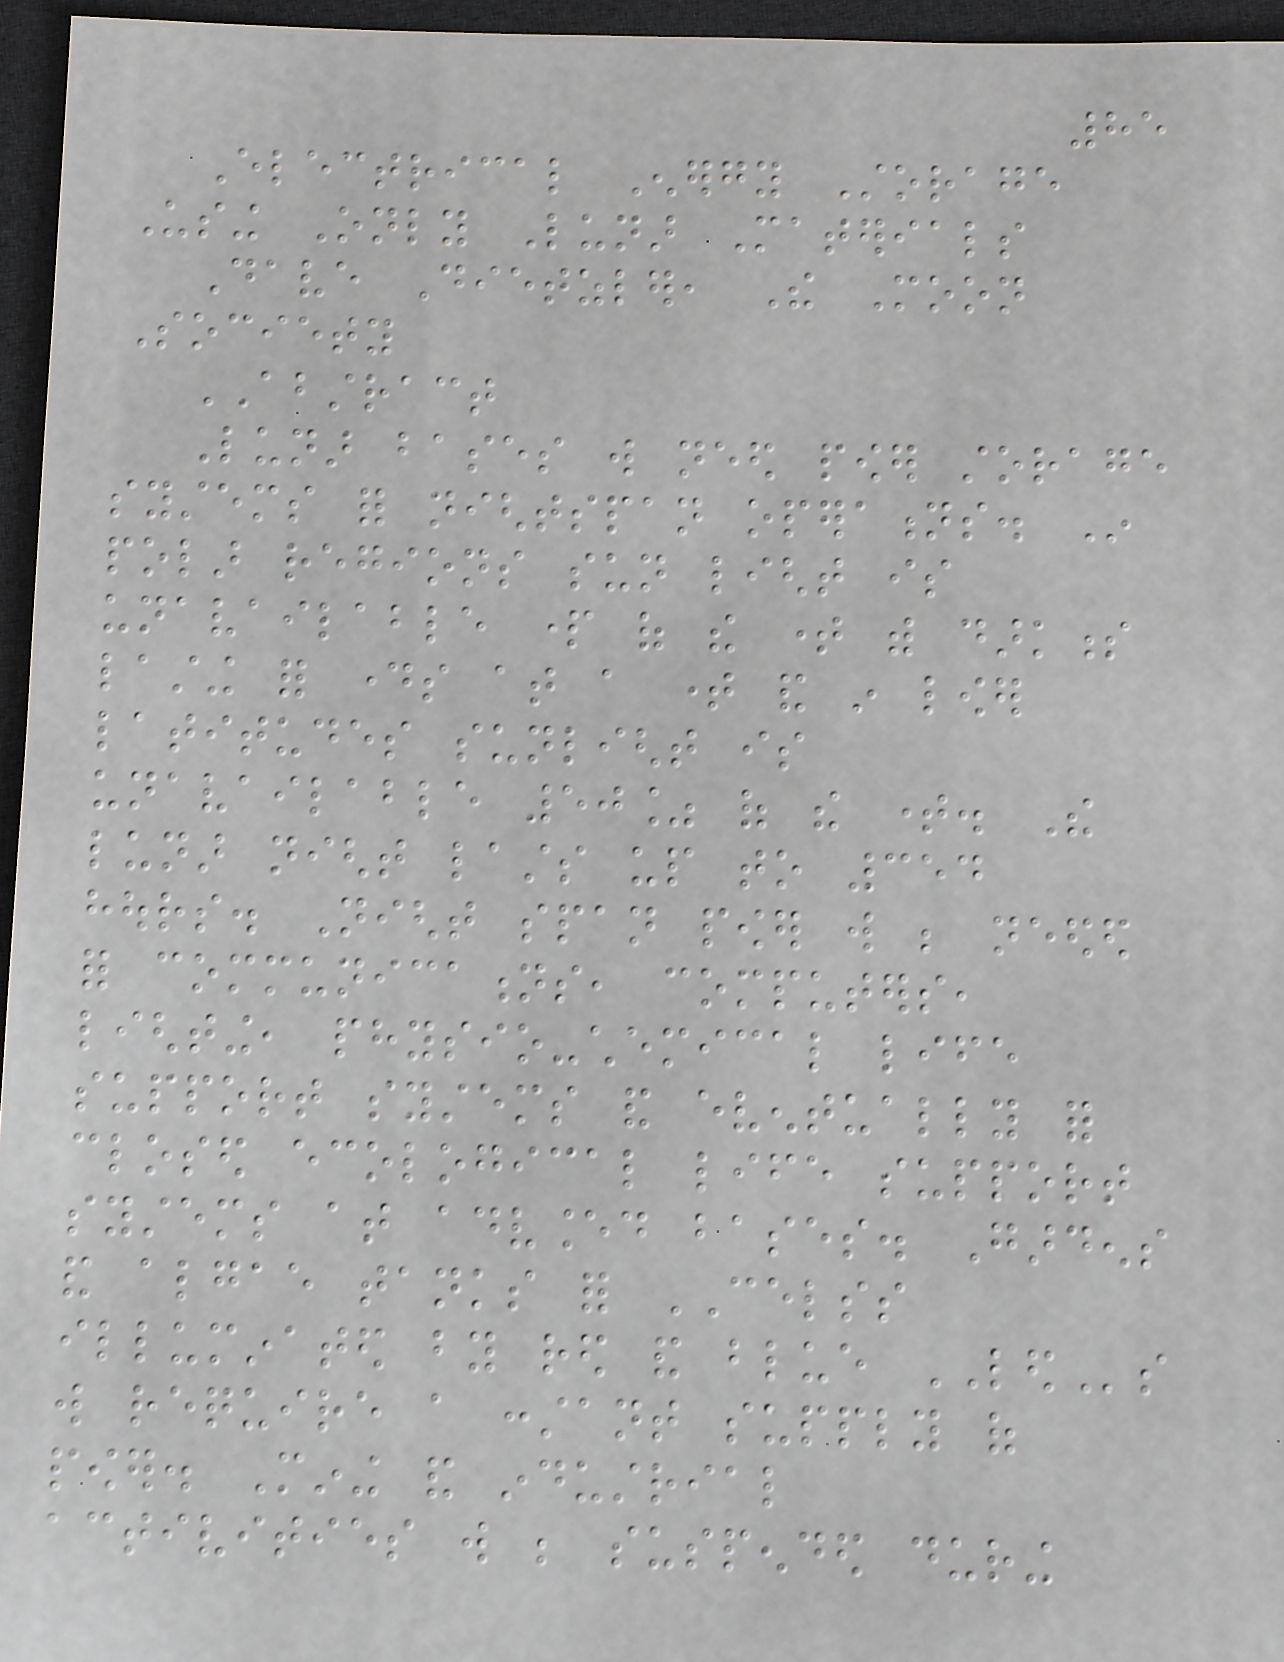85
Electrical Energy Storage
Using Only Lunar Materials
Dave Dietzler, The Moon
Society
ABSTRACT
Lunar bases will need power storage
systems for nightspan operations. In
polar regions sun light is
unavailable part of the time with darkness
lasting for days at a time and in lower
latitudes sunlight is
unavailable 50% of the time. The
lunar night lasts up to 354
hours. Night span power will be needed
for communications, computers,
lighting, physio-chemical life
support systems and eventually for
closed ecological life support
systems at advanced bases. Gardens
and algae tanks for CELSS
illuminated by red and blue LEDs
will require a constant supply of
power. Mining and industrial
activities will be suspended during
